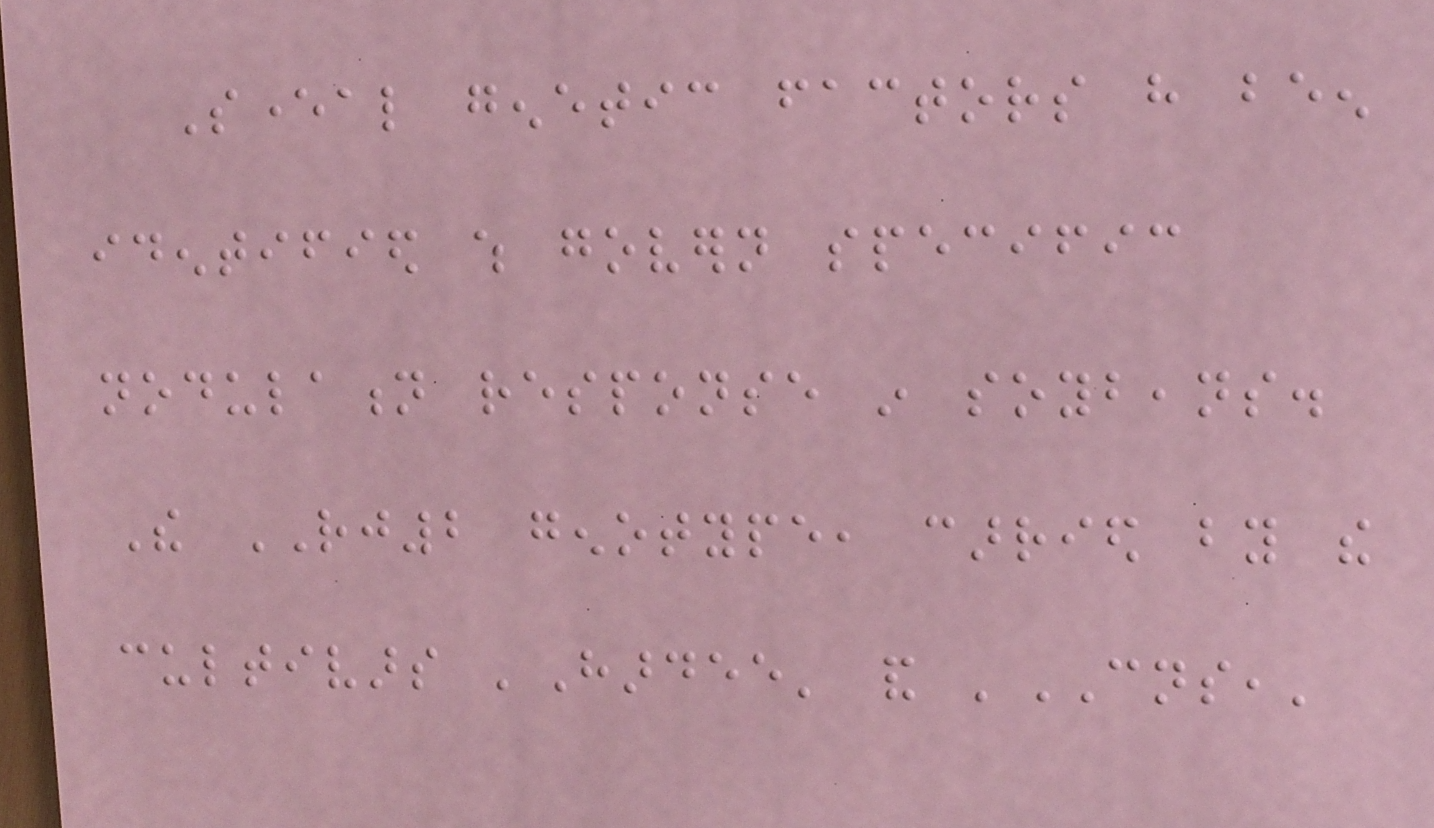Several genetic factors have been
identified which govern specific
nodulation response in soybeans.
The RJ2 genotype, carried by the
cultivars 'Hardee' and 'CNS,'
